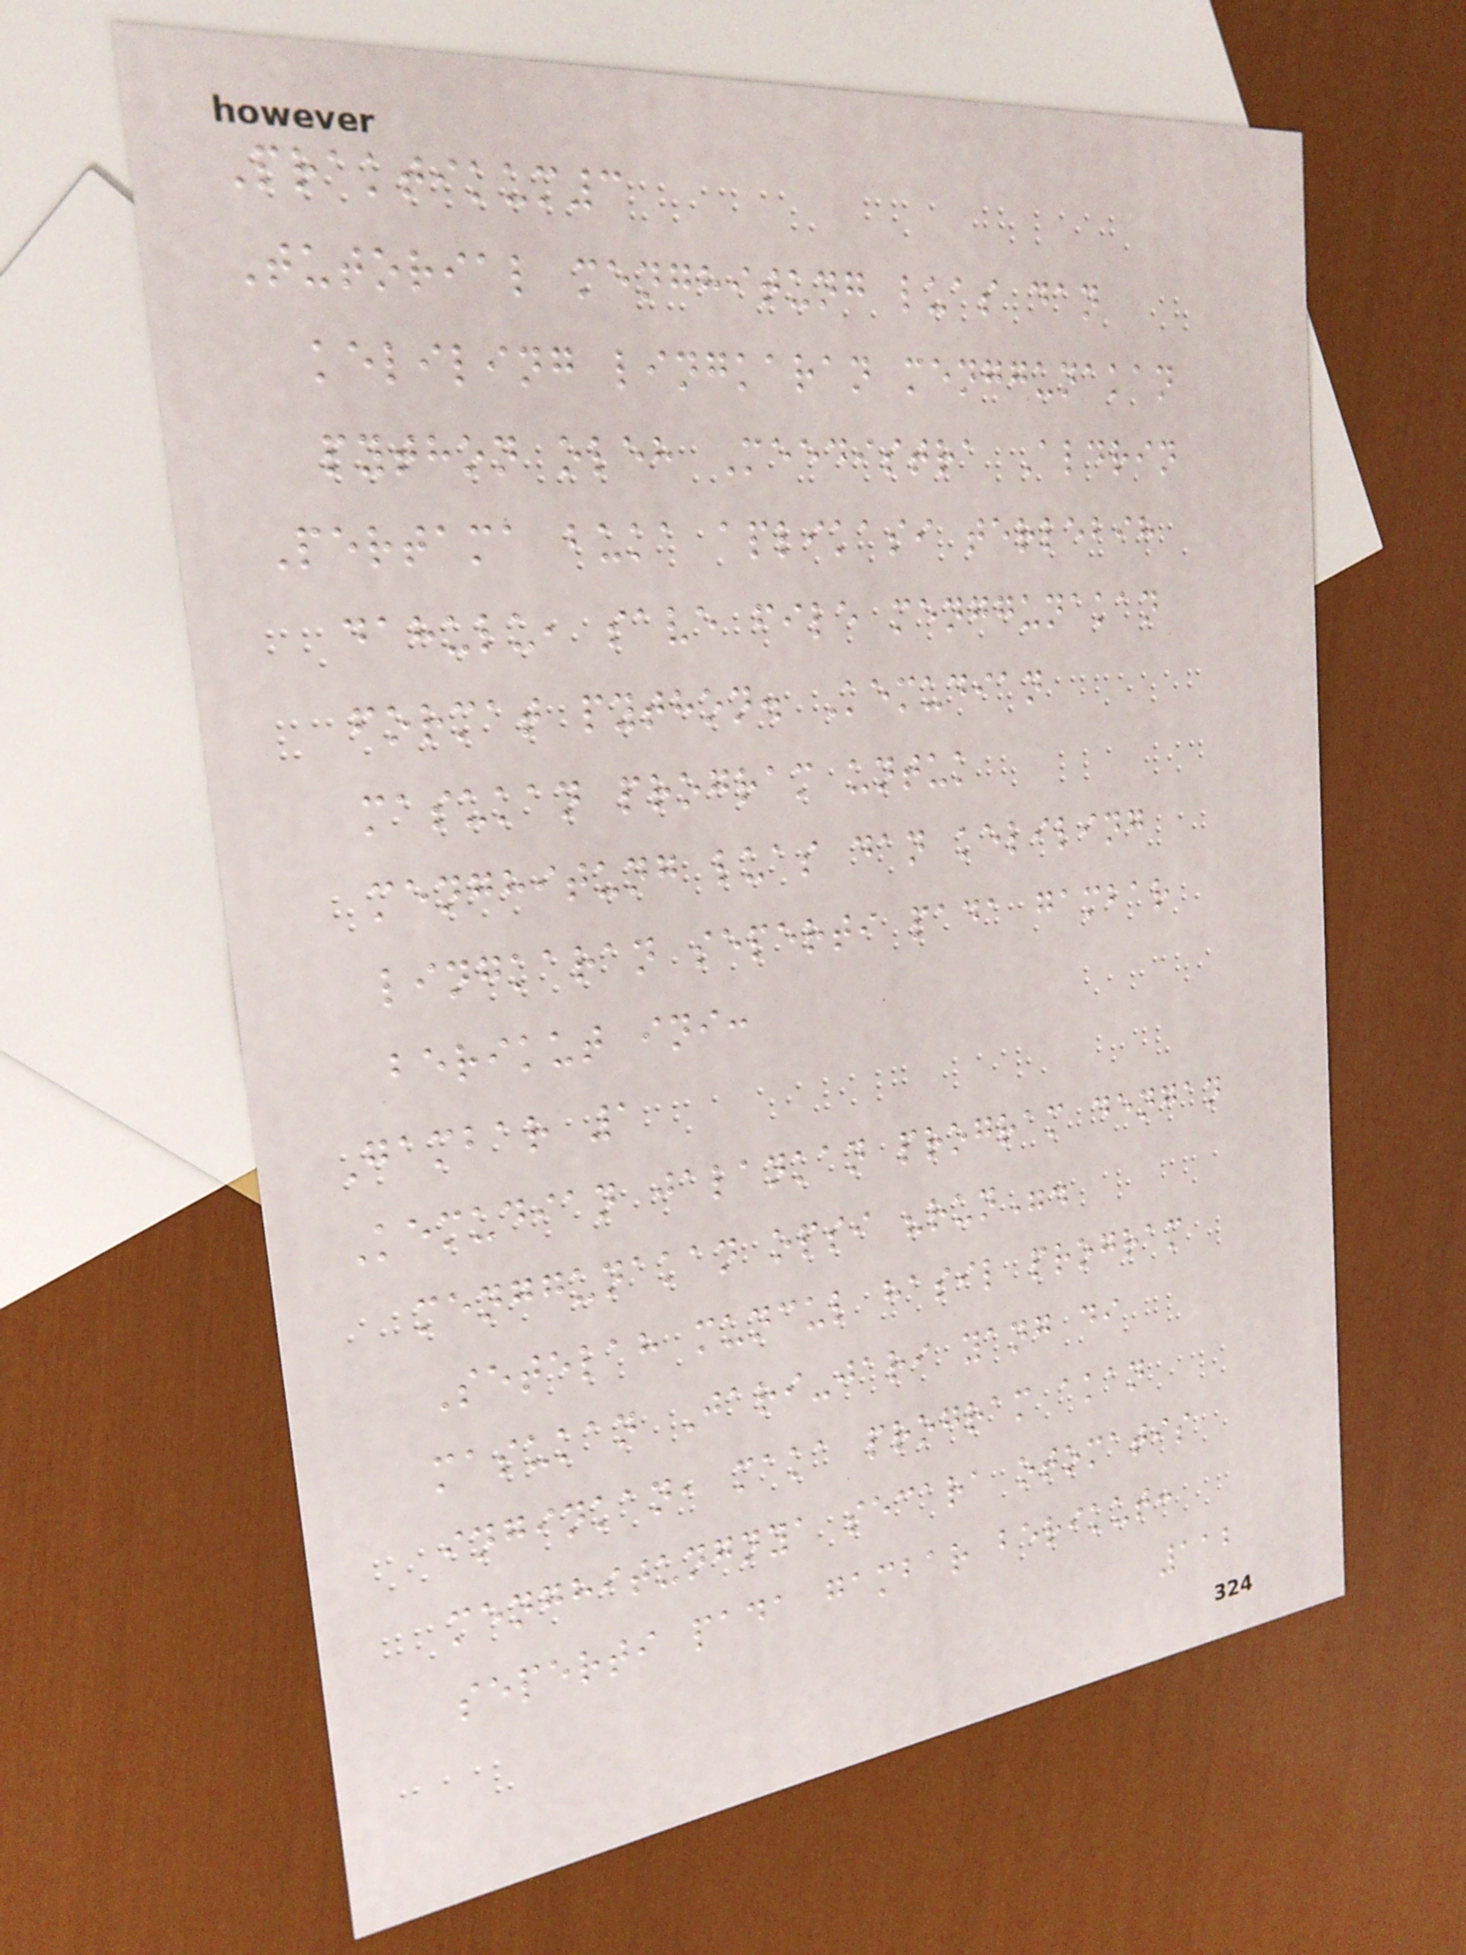Praktikum3
Tutorial menghitung luas dan
keliling lingkaran menggunakan
python oleh Meedistra Aldrin
Pertama buka aplikasi terlebih
dahulu, save file menggunakan
format python. Kemudian
masukan program untuk
menghitung luas dan keliling
lingkaran seperti pada gambar
berikut ini:
Gambar 1
Kemudian jalankan program dengan
menggunakan opsi "run".
Setelah muncul hasil program
masukan Jari-jari yang di
inginkan, maka program akan
menghitungnya secara otomatis
seperti pada gambar berikut:
112
